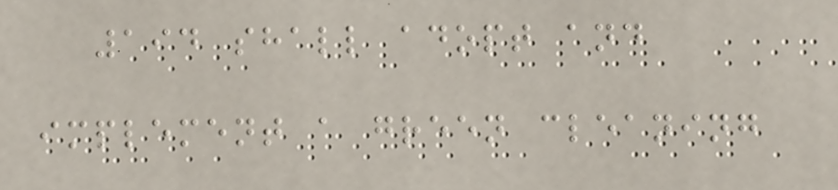194 shall adopt and
implement a green cleaning
